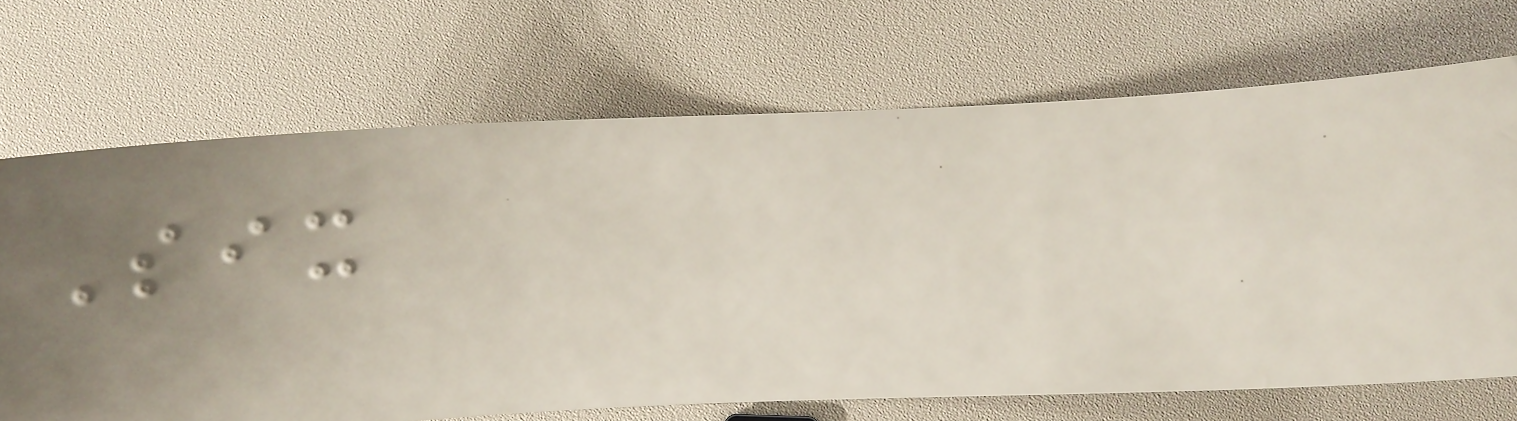Six
